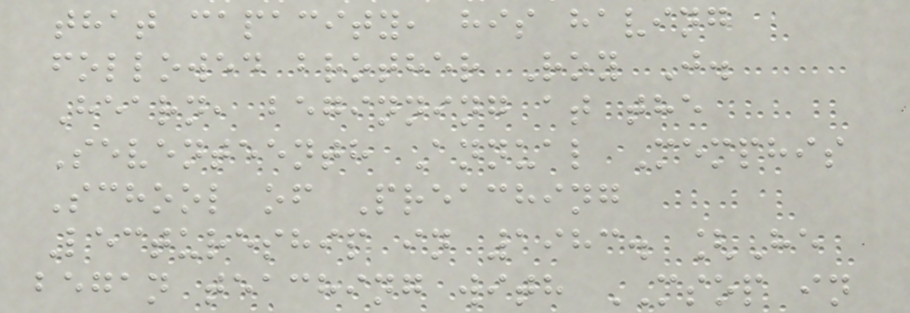that capacity, his having
followed brother Roy J.
Hearn, beginning at the
Seventeenth Annual Memphis
School of Preaching
Lectureship in 1983. [He
began teaching with MSOP in
